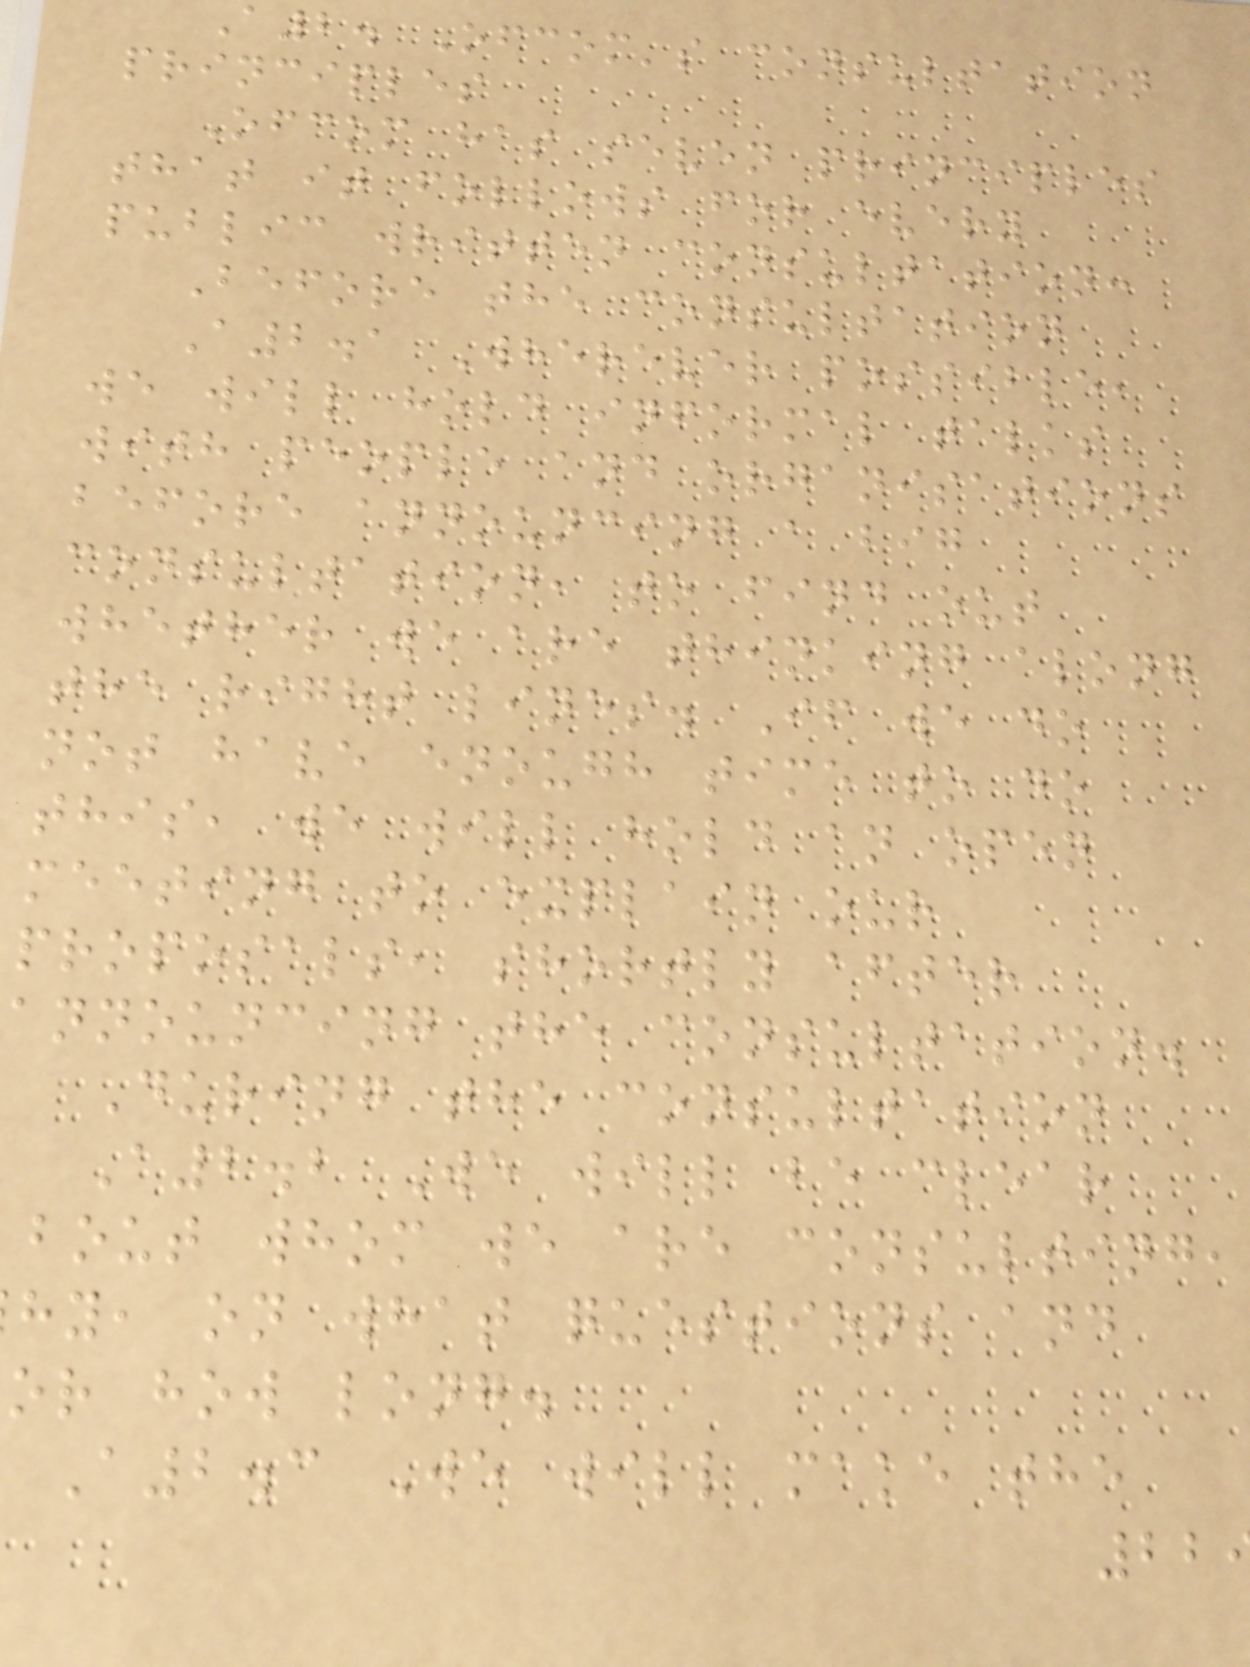A2. Ofcom's consultation
principles
Ofcom has seven principles
that it follows for every
public written consultation:
Before the consultation
A2.1 Wherever possible,
we will hold informal talks
with people and organisations
before announcing a big
consultation, to find out
whether we are thinking along
the right lines. If we do
not have enough time to do
this, we will hold an open
meeting to explain our
proposals, shortly after
announcing the consultation.
During the consultation
A2.2 We will be clear
bout whom we are consulting,
hy, on what questions and
or how long.
A2.3 We will make the
